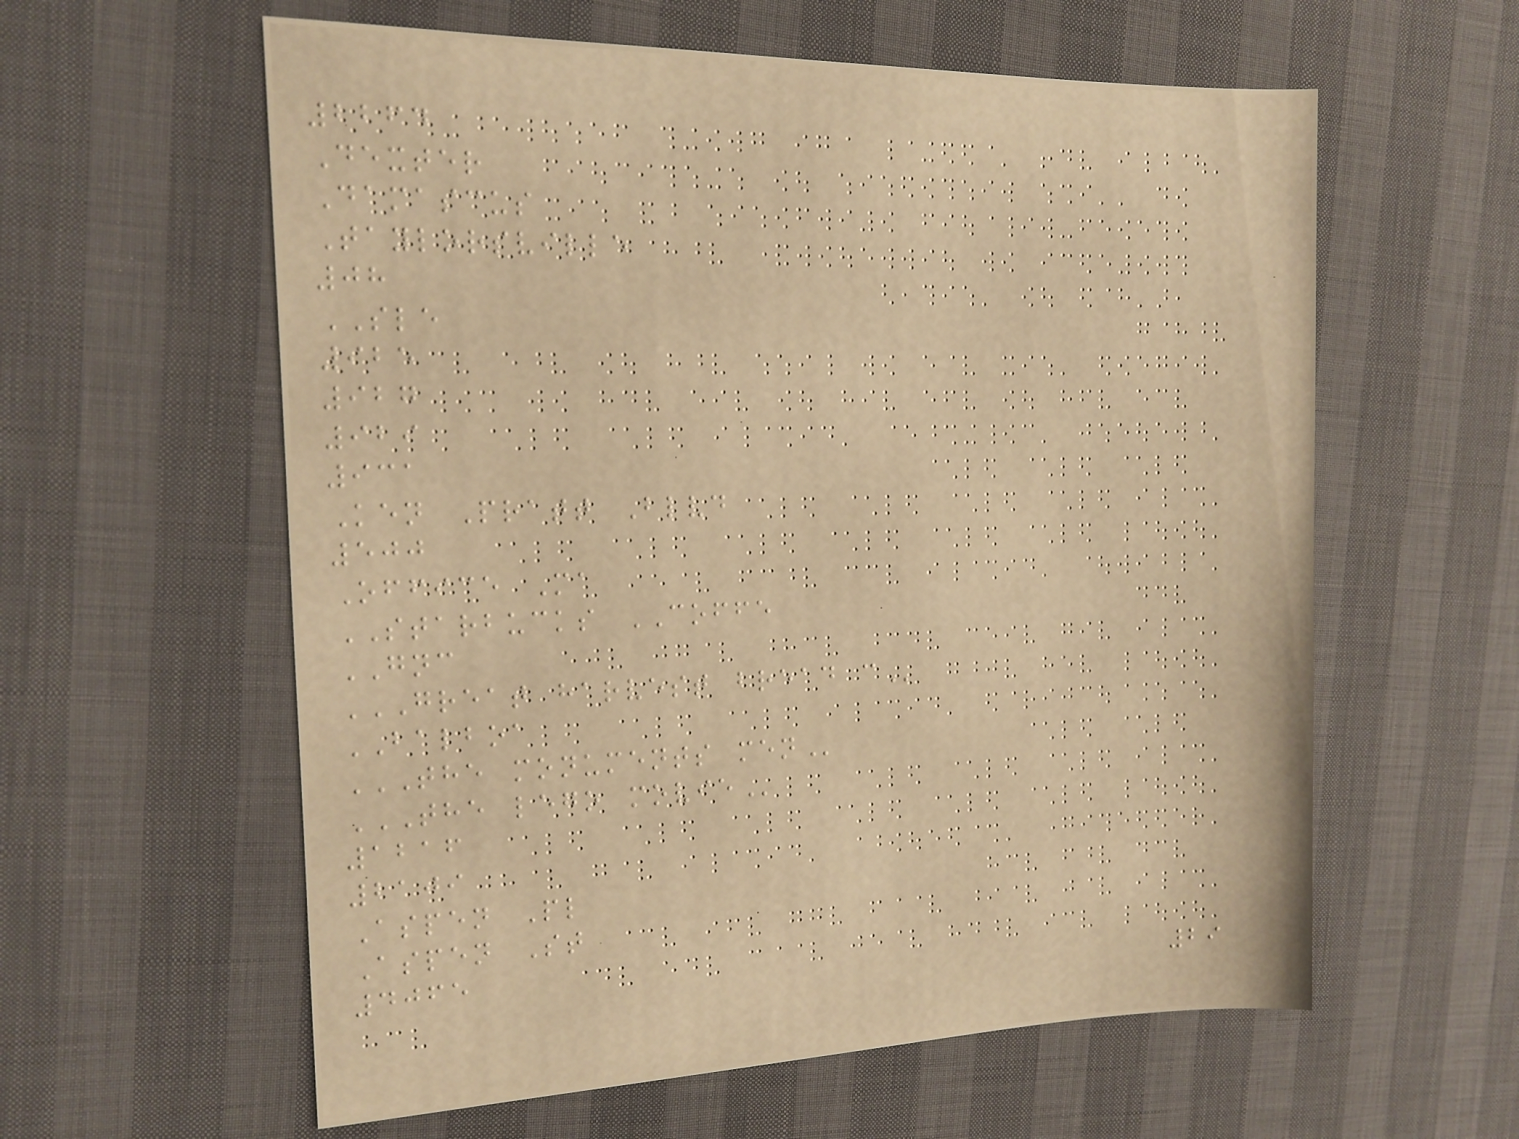2264
Dexter
Damascus
Taylorsville
08
SLE
925
927
929
931
Ken Pratt Blvd
500
Office Ma
STARBUCKS COFFE
GNC
GREAT HARVEST BREAD C
BALBOA
THE MONUMENTS MEN
THE LEGO MOVIE
1216
2109
Aspen Pl
Aspen St
4065
29
